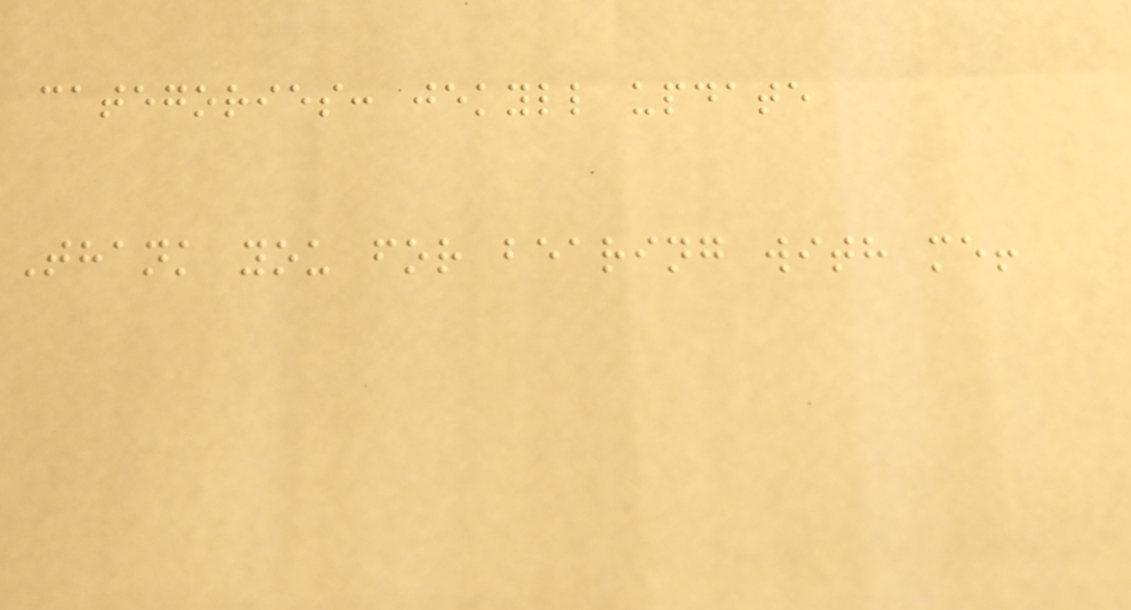categories: jekyll update
Thank you for bearing with me!
